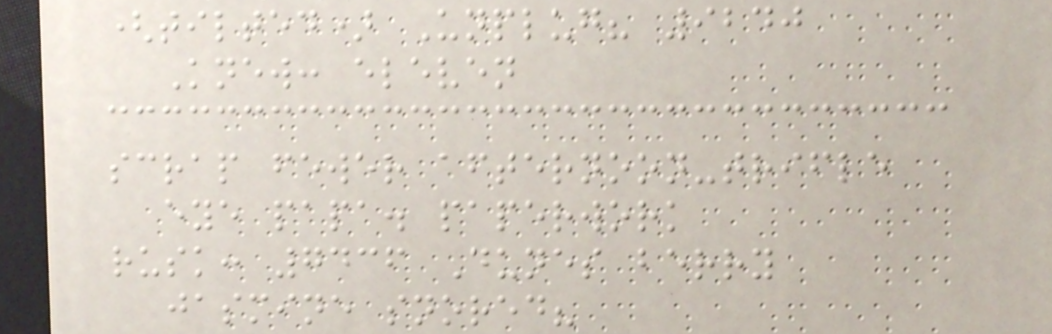(tilted) Unplug? 9240
Knew: eleven
scrap fewer afternoon-trifle
eye papa. paperwork
rusk: 7436 Dunes berry
jasmine snored?
